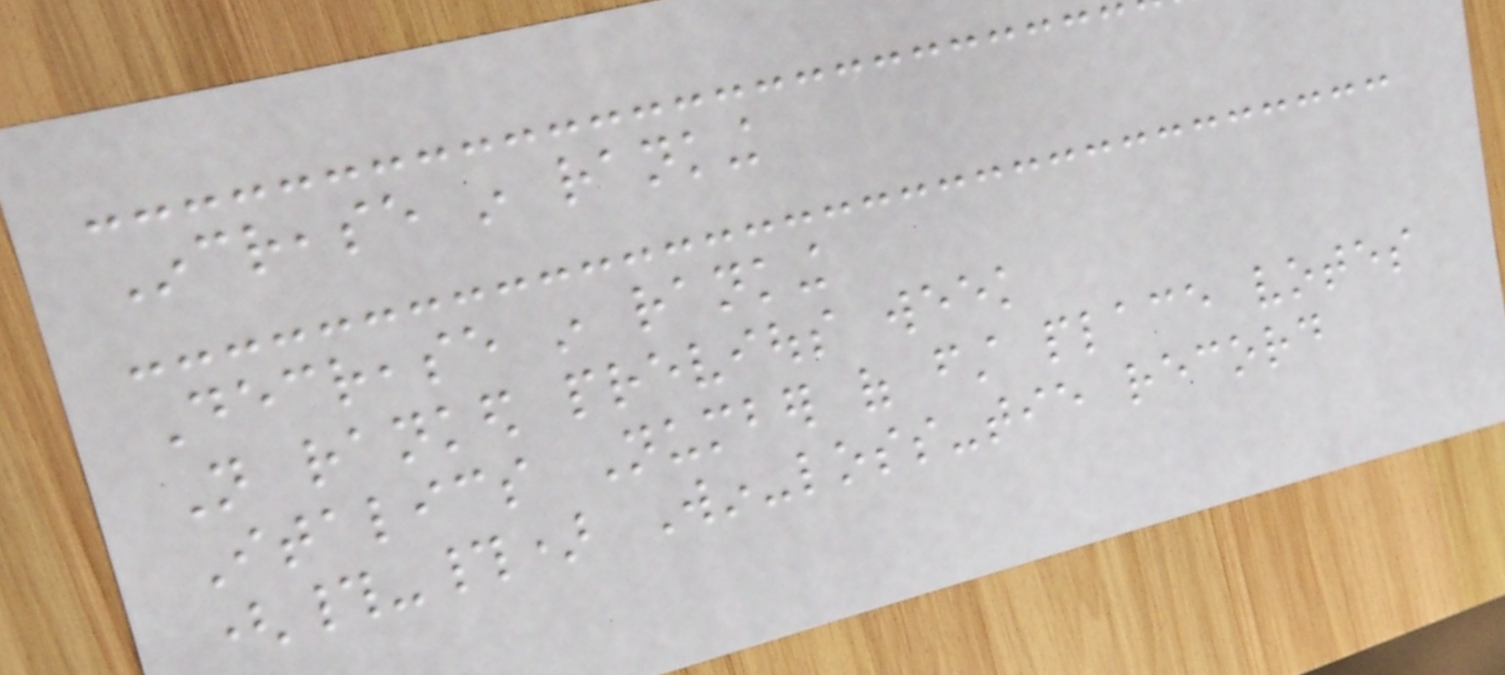Increase in ranking
Decrease in ranking
Not ranked previous week
Italics Number of first place votes
(#-#) Win-loss-tie record
